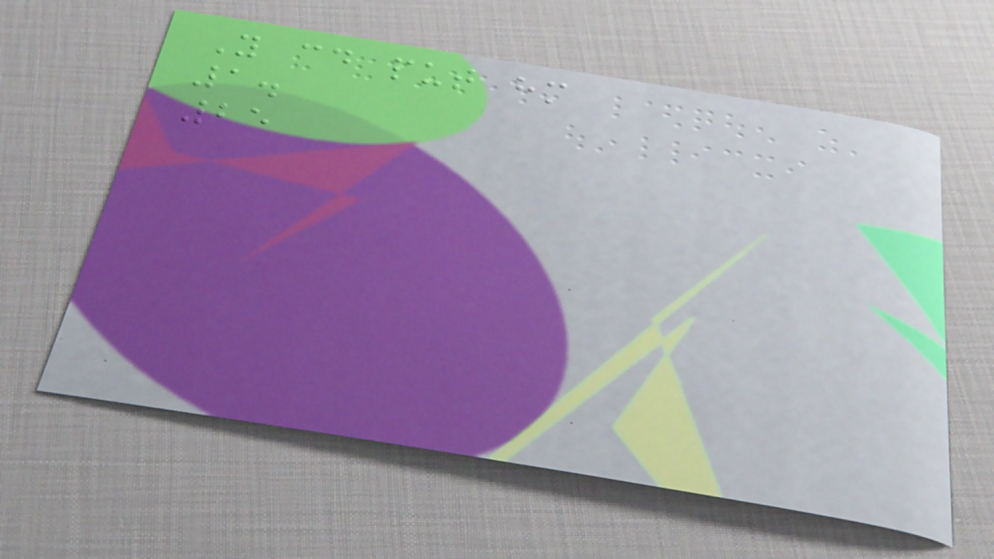You could put him
1.
25
